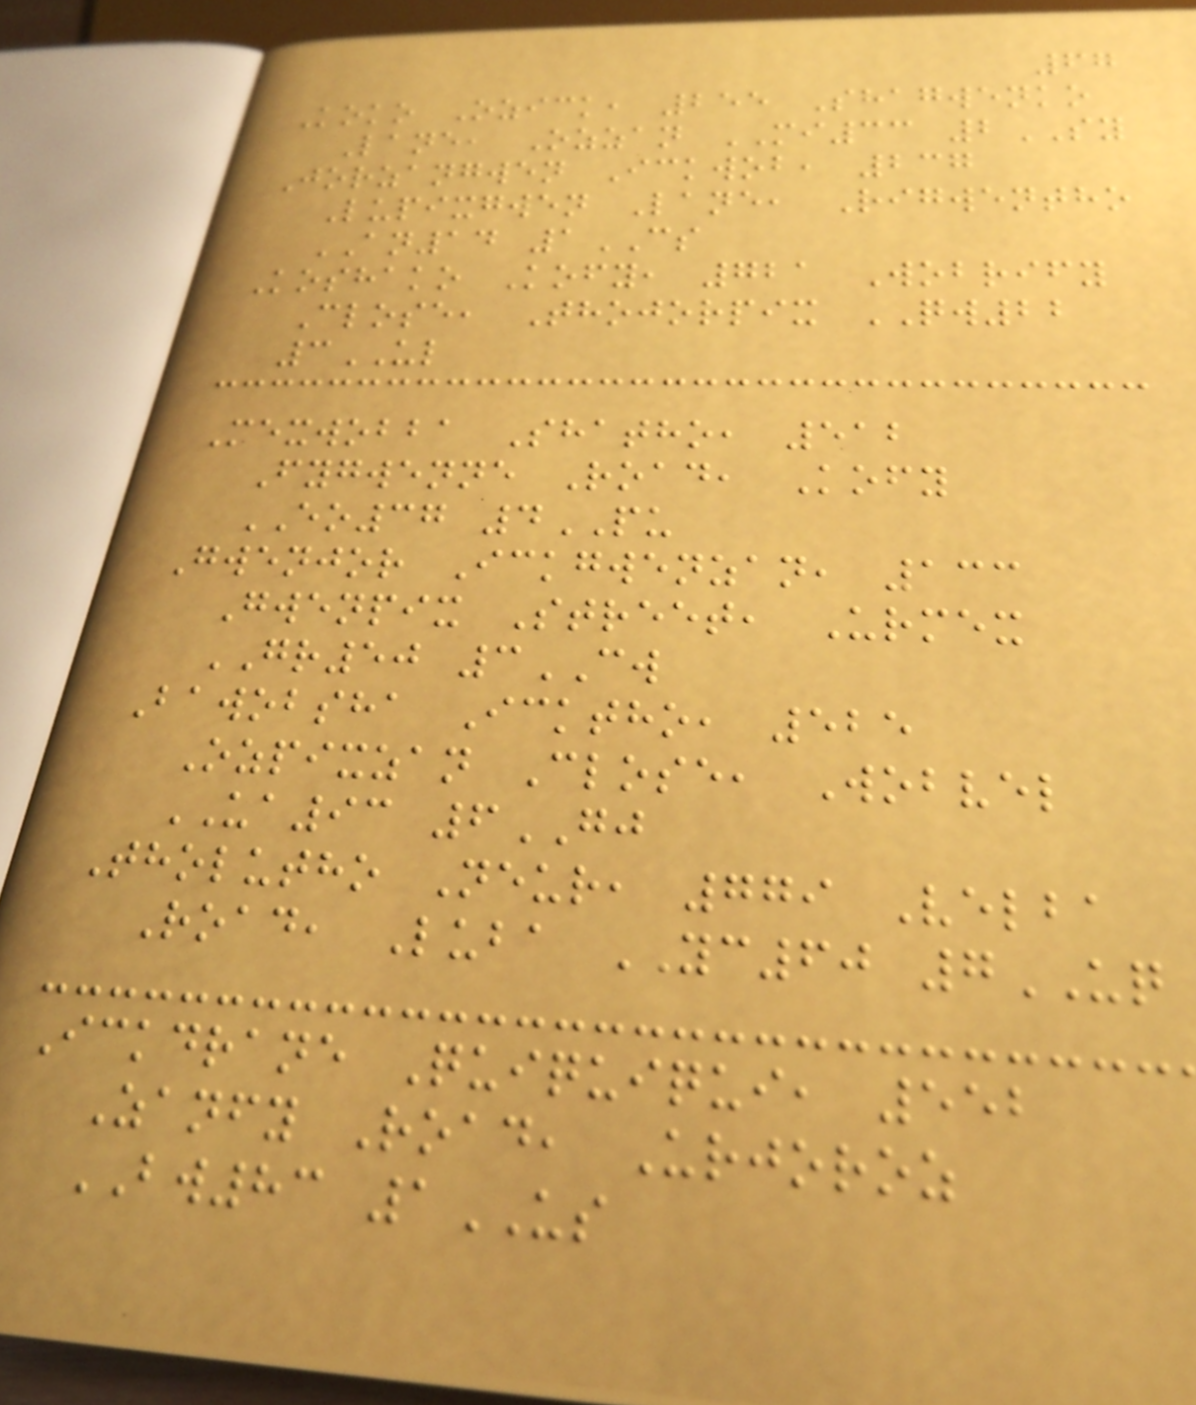67
Koko Ozick, 255 Shagwenko
Lane, Ozzan MI33 2SY
Jorzangwen Ickwob, 237
Lupixgwen Lane, Rigwentho
AN14 1CS
Koshako Kofy, 721 Wobrify
Close, Thojorpix QW22
3UL
Mexwobba Shatho, 512
Fygwenne Road, Kofy
EO37 4PU
Gwenjor Ickgwenzan, 133
Gwenpix Street, Urmex
GR50 3CW
Bawobsha Icktho, 525
Ozpixzan Close, Wobvel
UA93 6GJ
Tholutho Neur, 779 Velba
Road, Luba YC60 7UQ
Ickdrane Quiquiqui, 552
Zanfy Road, Urjoroz
BW83 1US
